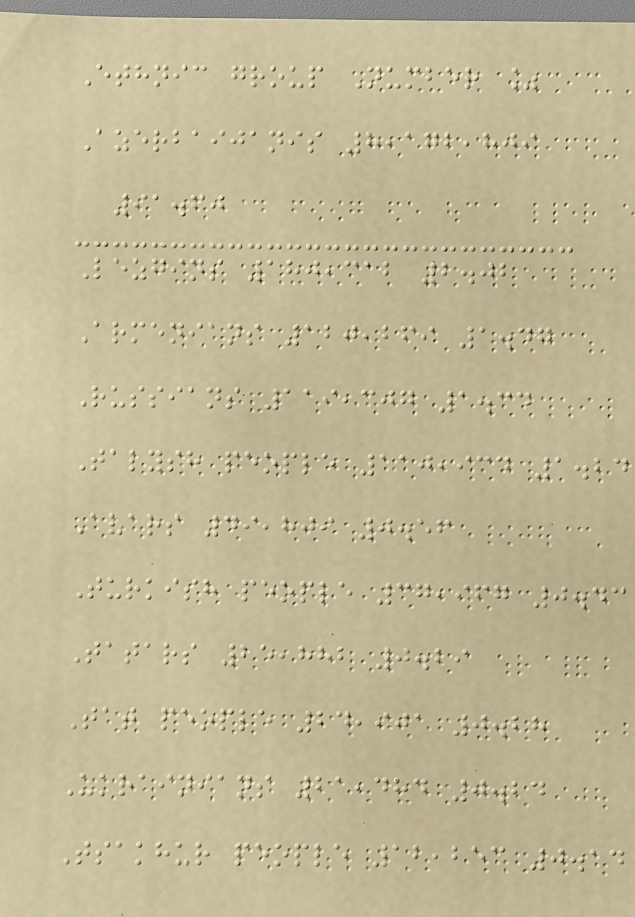Ethnic group Number %
Azerbaijanis 8,172,809
91.60
Lezgins 180,312 2.02
Armenians 120,269 1.47
Russians 119,307 1.34
Talysh people 110,934 1.24
Avars 49,809 0.56
Turkish people 37,967 0.43
Tatars 25,882 0.29
Tat people 24,901 0.28
Ukrainians 21,484 0.24
Tsakhur people 12,253 0.14
